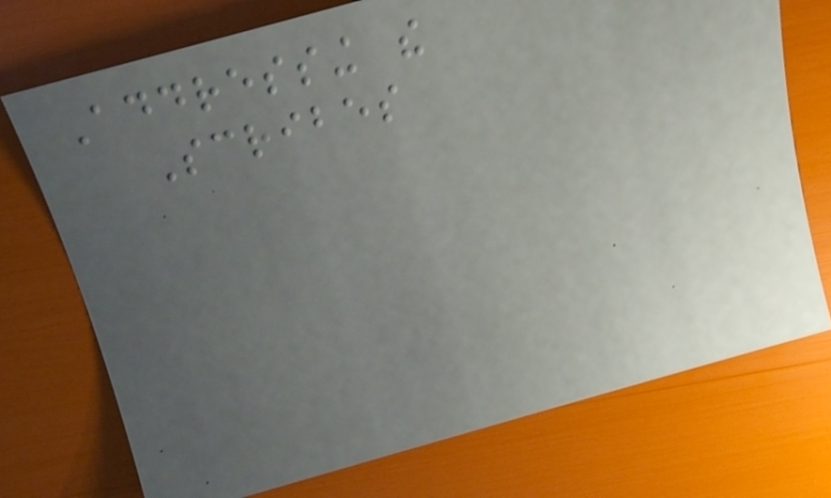Addressing the
Scribes
